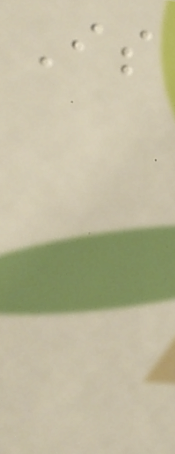Is
